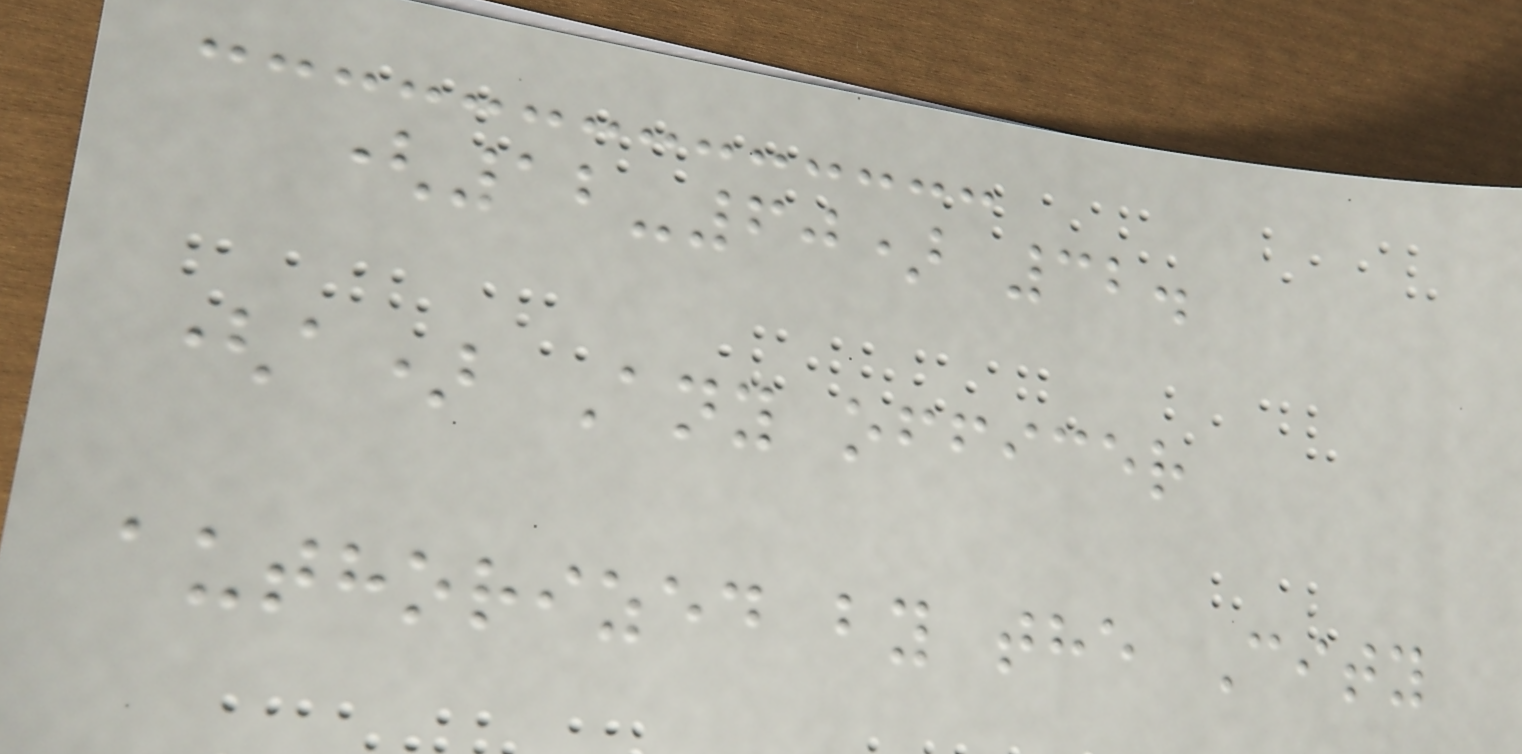(12-60) 32.
(a) Any officer
authorized by the City
